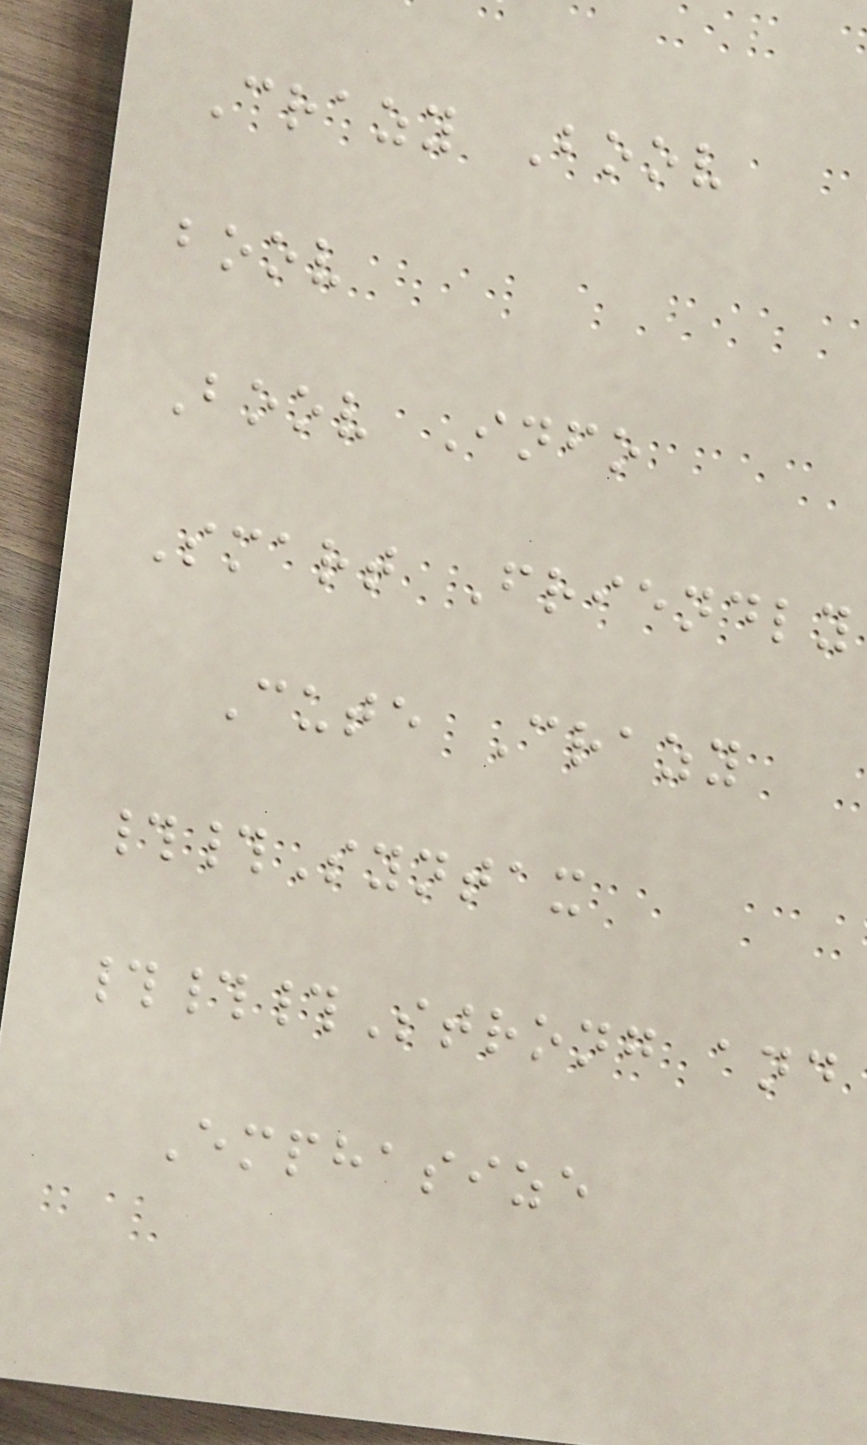Crazy Boov
boov
Boov Info
Smart Friendly
Cute Crazy
##Syntax
###Strong and
Emphasize
